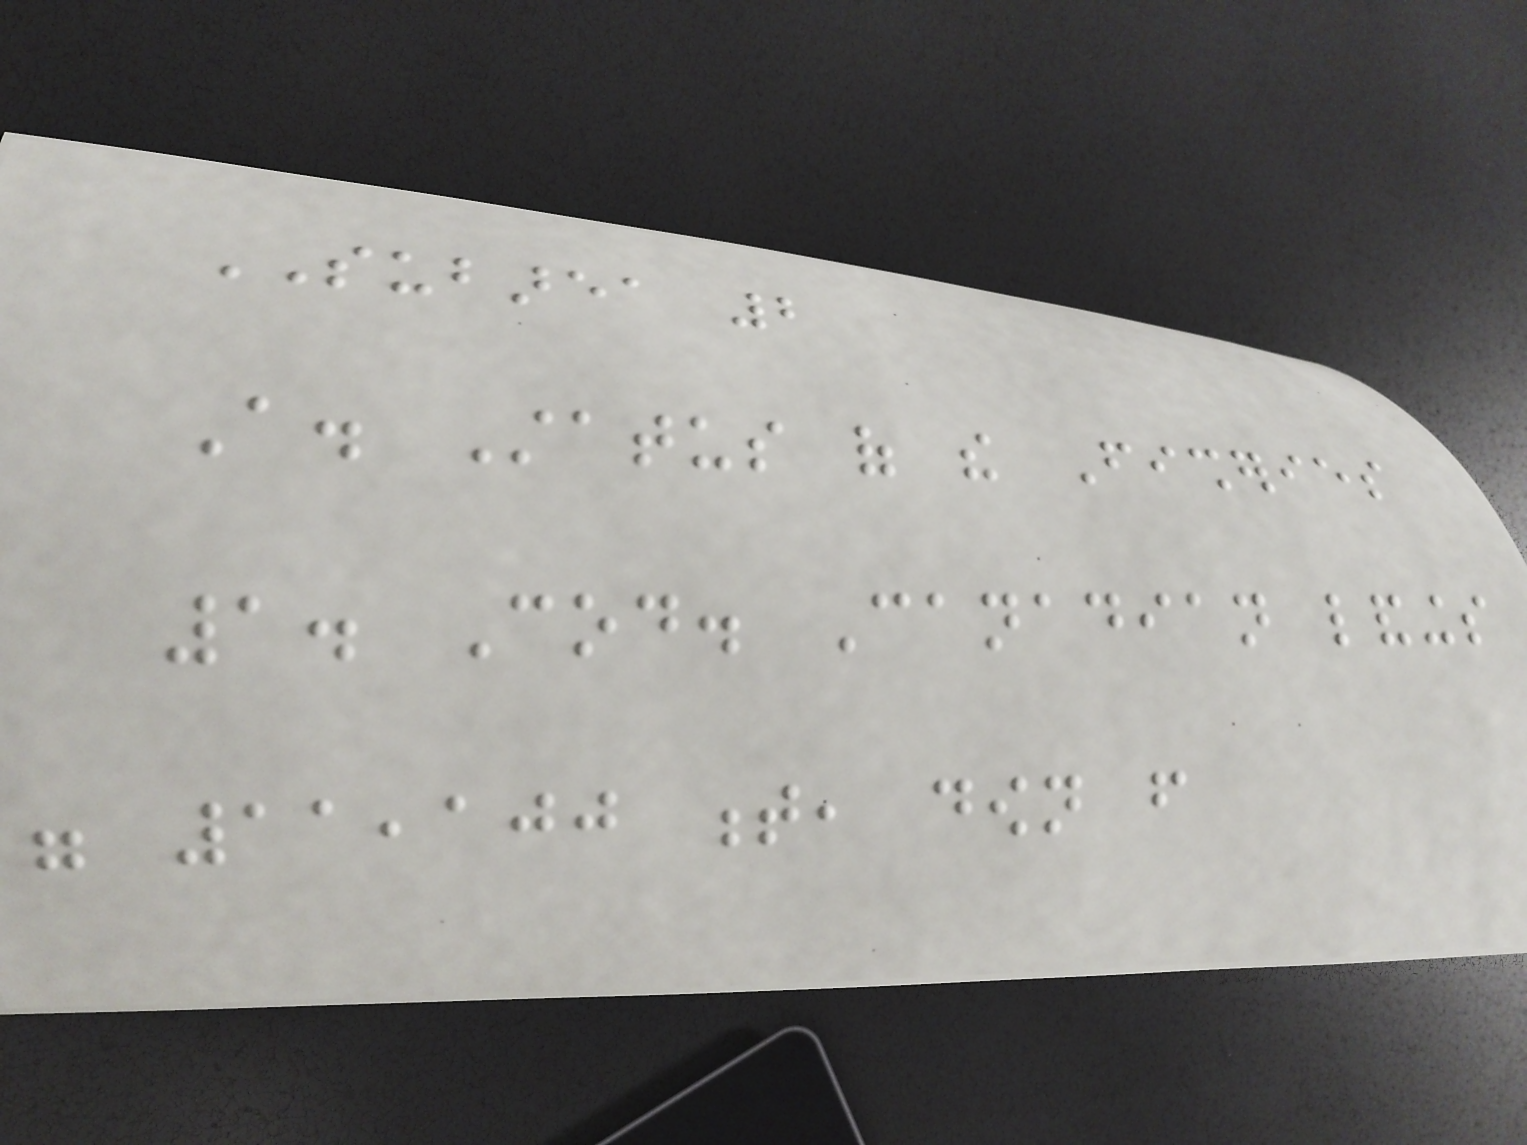SUBAREA 2
A. Status of the Fisheries
1. Cod. Canadian landings
were 11,100 t, down from
